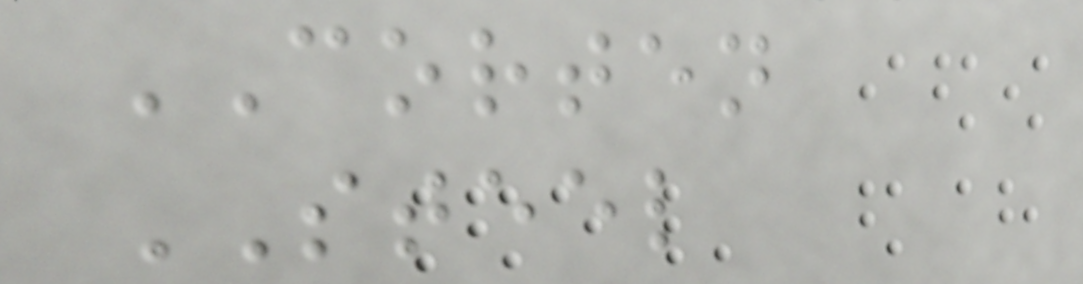CORTEN
STEEL
